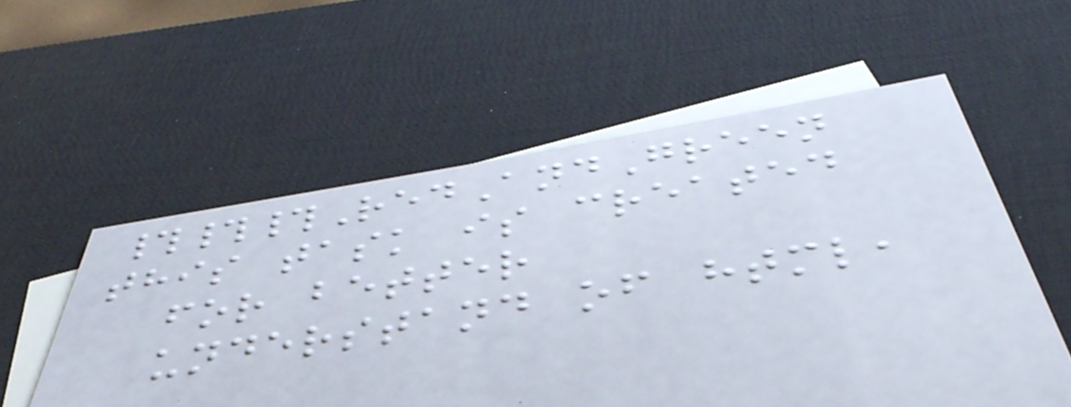###RedAndGreen
this task is created
for better
understand of html,
